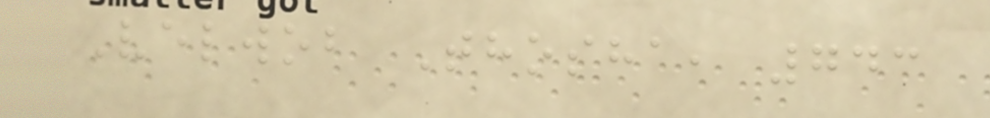Velwob Thosha, 743
